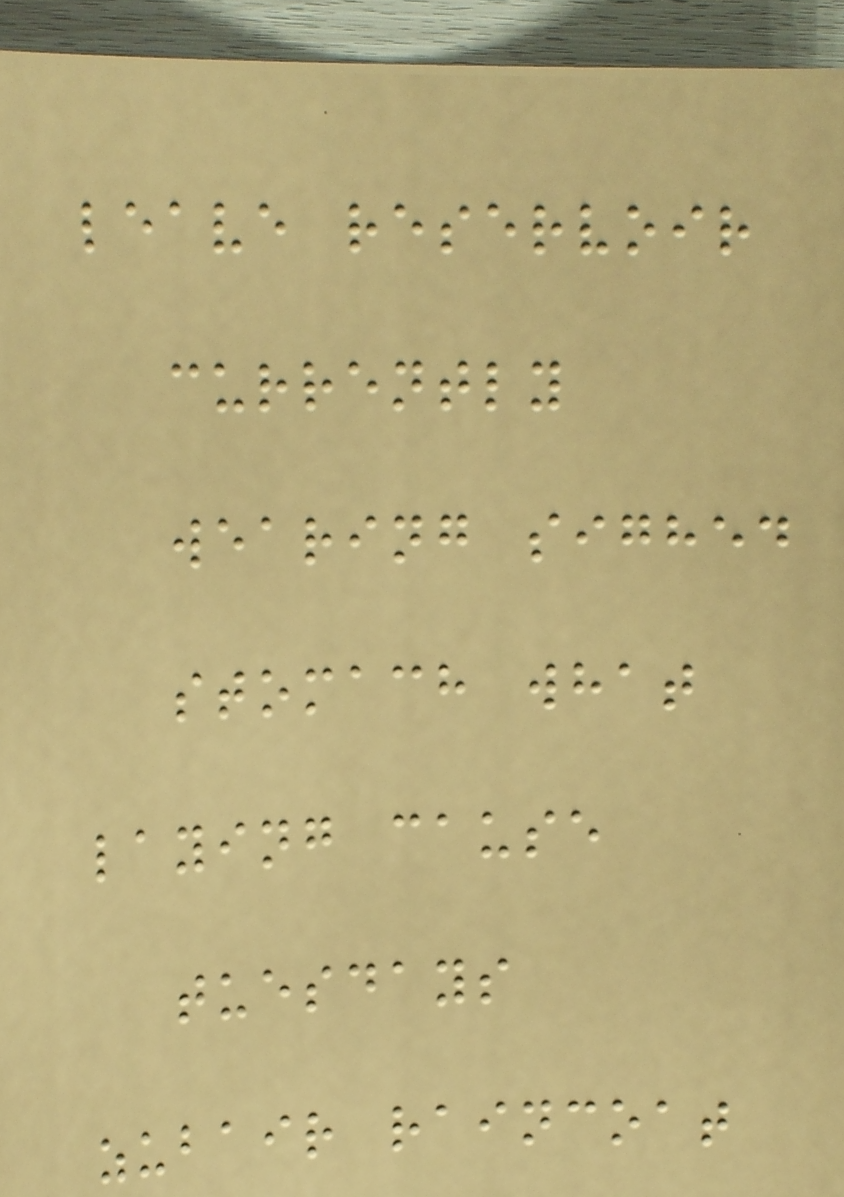leave reservoir
currently
wearing sighed
stomach what
laying cause
tuesdays
zubair raincoat
